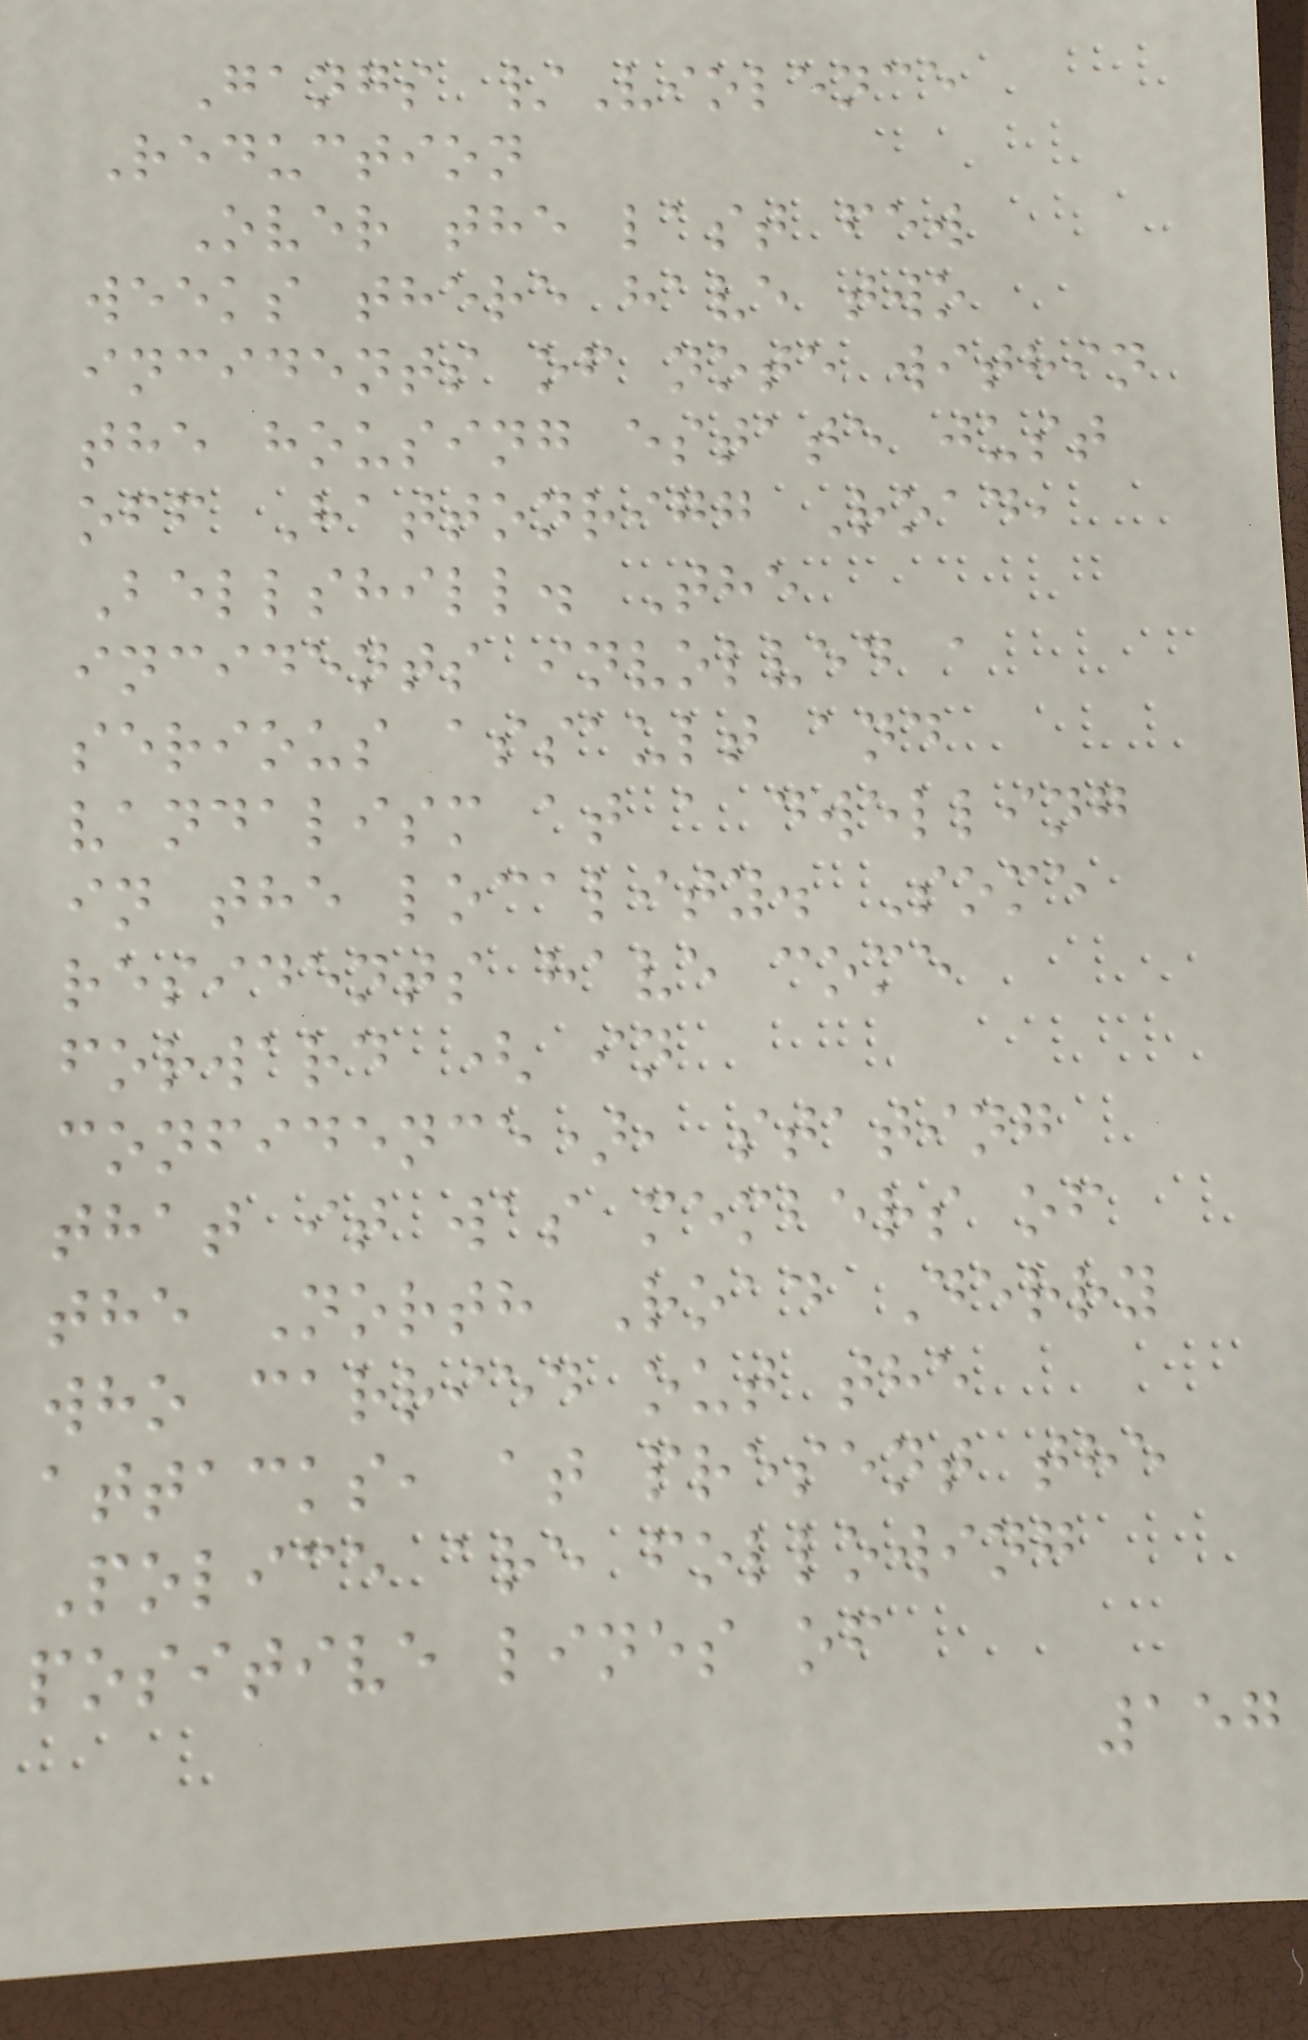Gangs /Violence
Reduction
Over the last few
weeks there have two
incidents of note within
the housing estate just
off Hattonrigg Road,
Bellshill. The
incidents involved a
serious assault and
vandalism at a dwelling
in the locality. Some
residents have come
forward ( in
confidence), stating
that it was members of
the North Road Derry
who carried out the
attacks, at present the
Police are following
positive lines of
157
